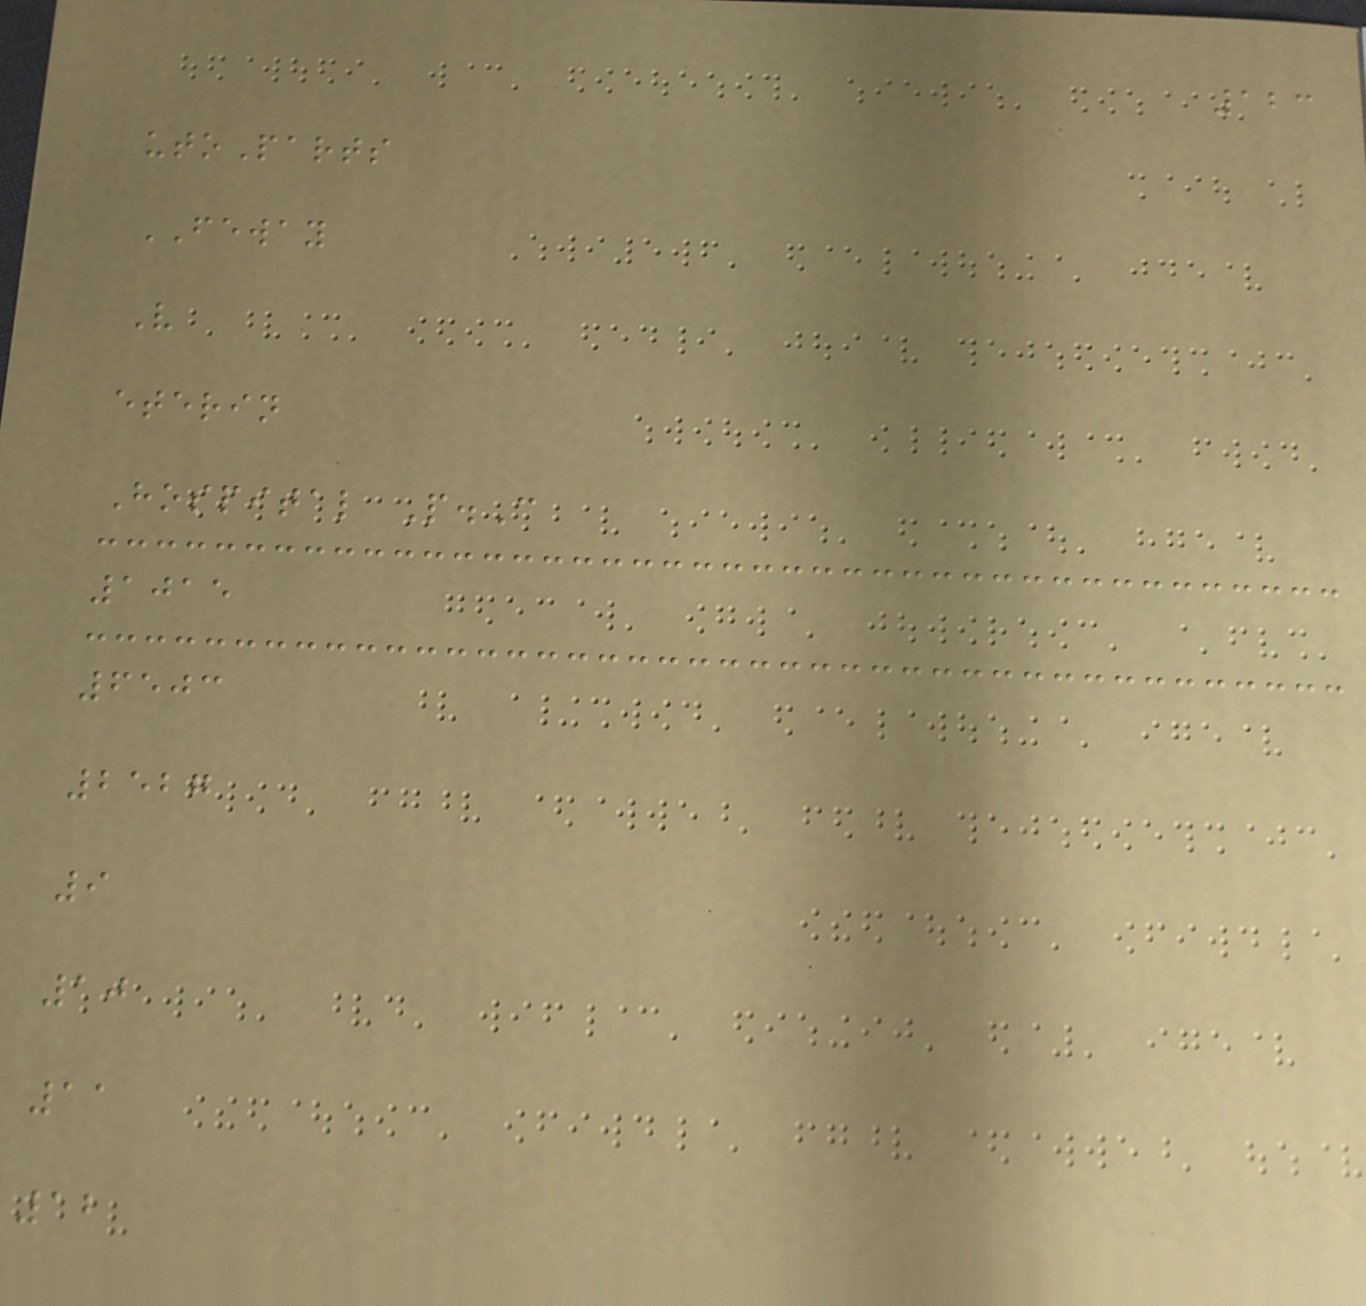123
utoParts
FEWAY
V
eterin
Hospital P.C
1015
6503
2527
9
10
11
12
